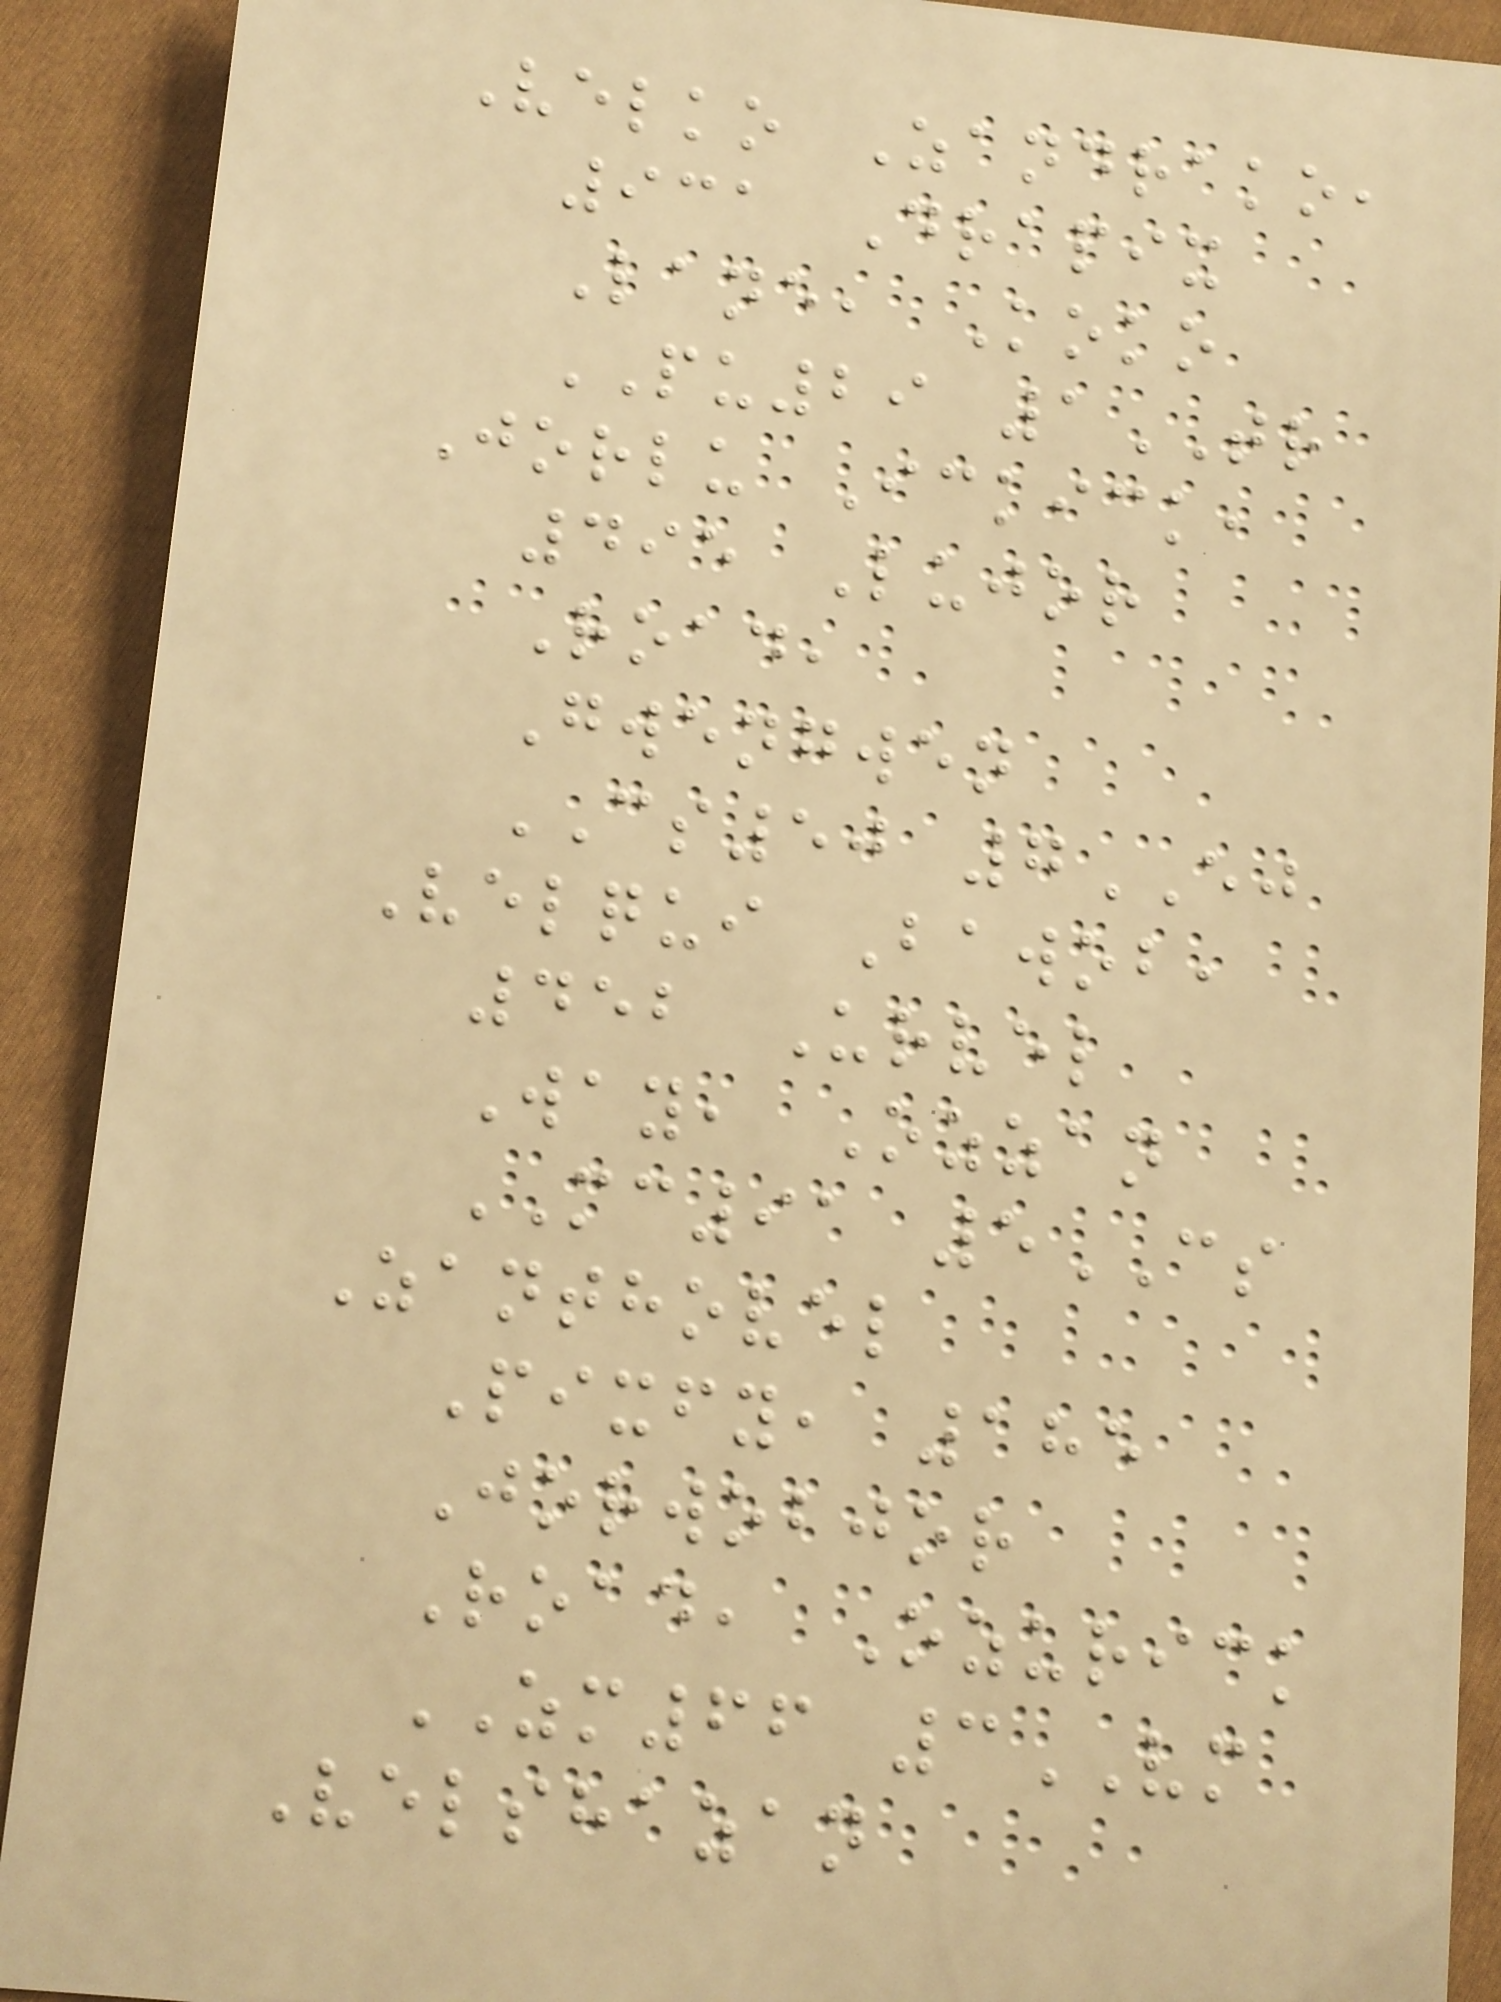Velko Zandrako,
931 Drapix
Lane, Koko
PU29 1TR
Jorlu Ickick,
495 Lujor
Road,
Gwengwen
CS50 7EJ
Velqui Bawob,
452 Urvel
Way, Ozzan
MC91 5CS
Zanthovel
Pixfy, 185
Jorwobjor
Road, Ozurick
ZM66 3VM
Velshazan
